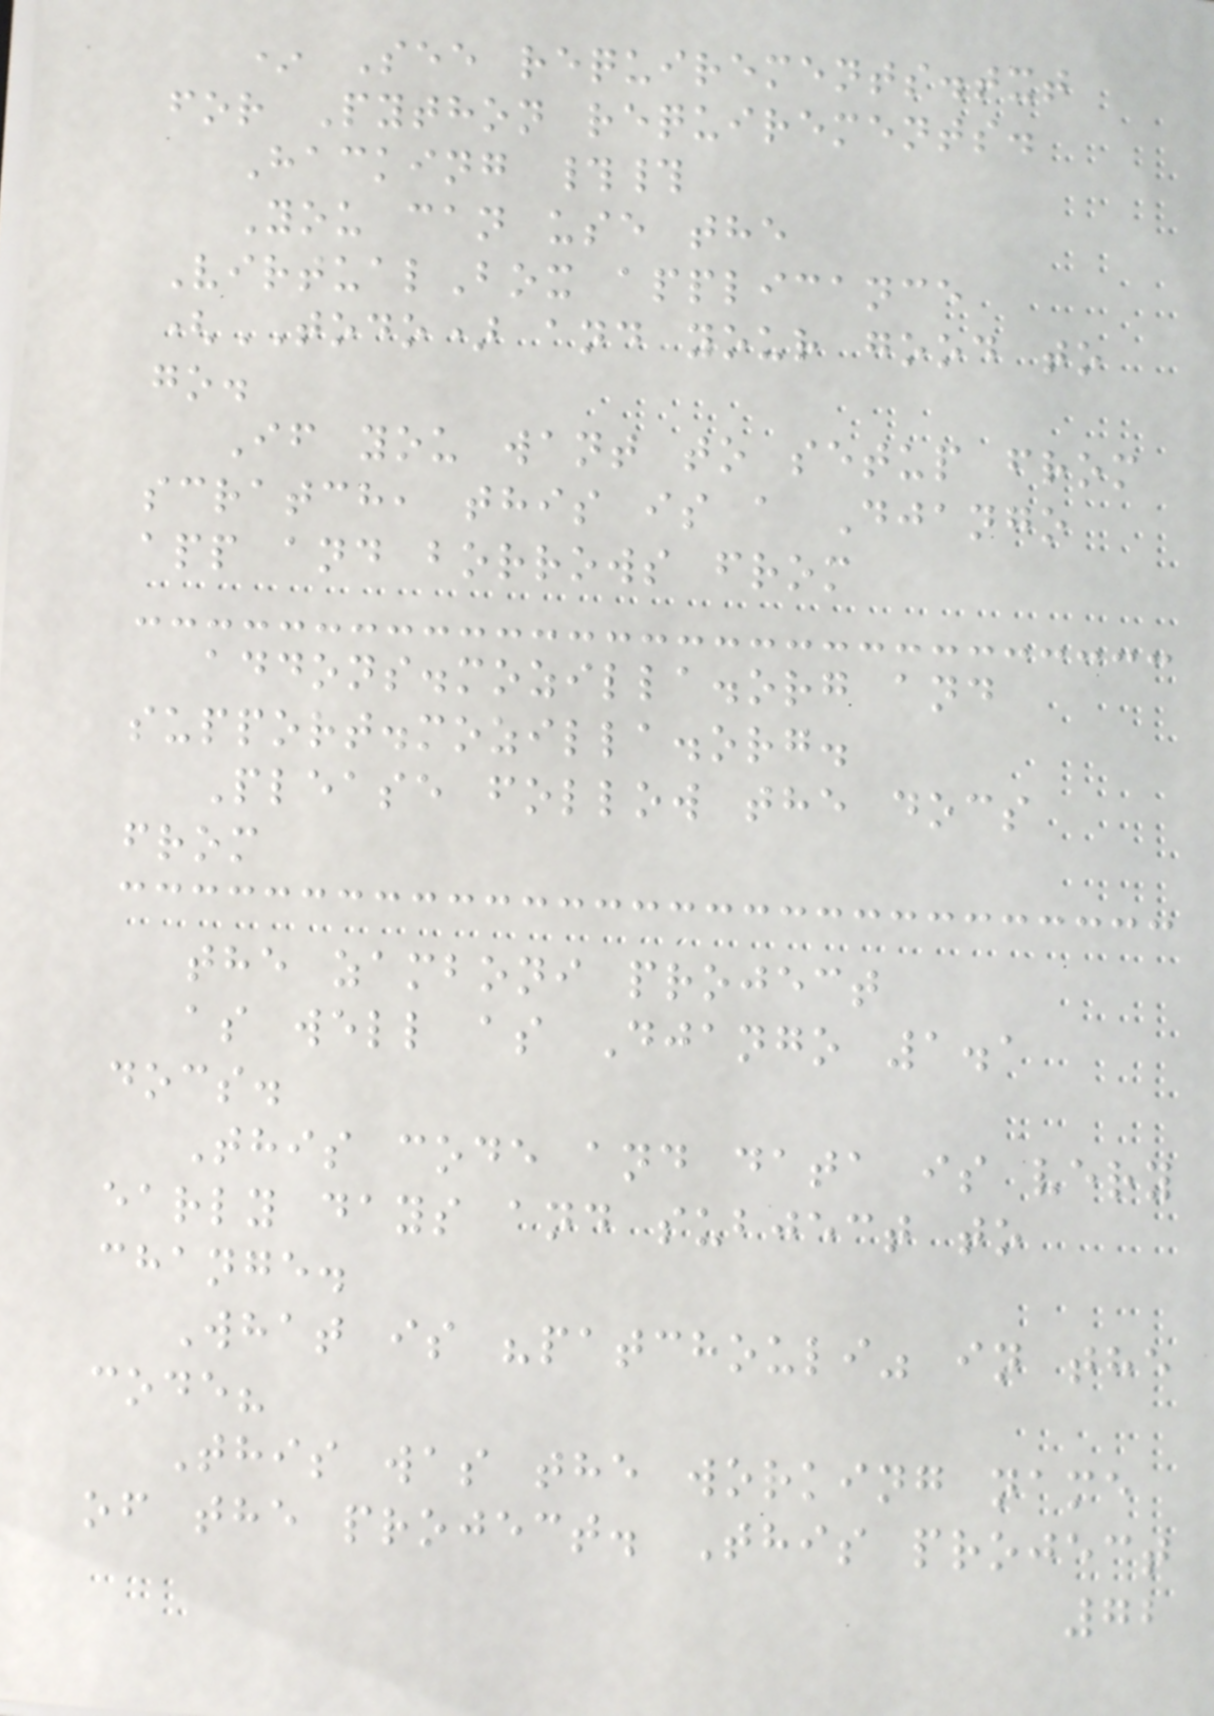* See requirements.txt
for Python requirements.
Hacking ##
You can use the
VirtualBox applicance
(TODO) and your good to
go.
If you want to setup from
scratch, this is a Django
app and borrows from
addons.mozilla.org and
support.mozilla.org.
Please follow the docs
from
the zamboni project
as well as Django 1.1
docs.
This code and data is very
early days and subject to
change.
What is "patchouli" in the
code?
This was the working name
of the project. This project
72
